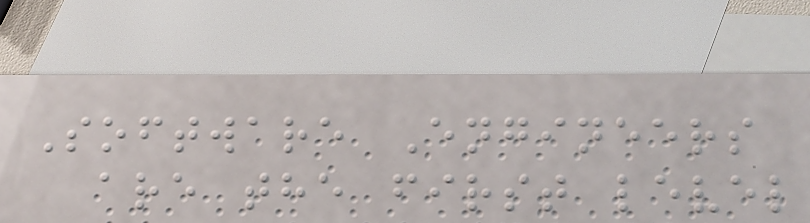Software Engineers
are the first level
